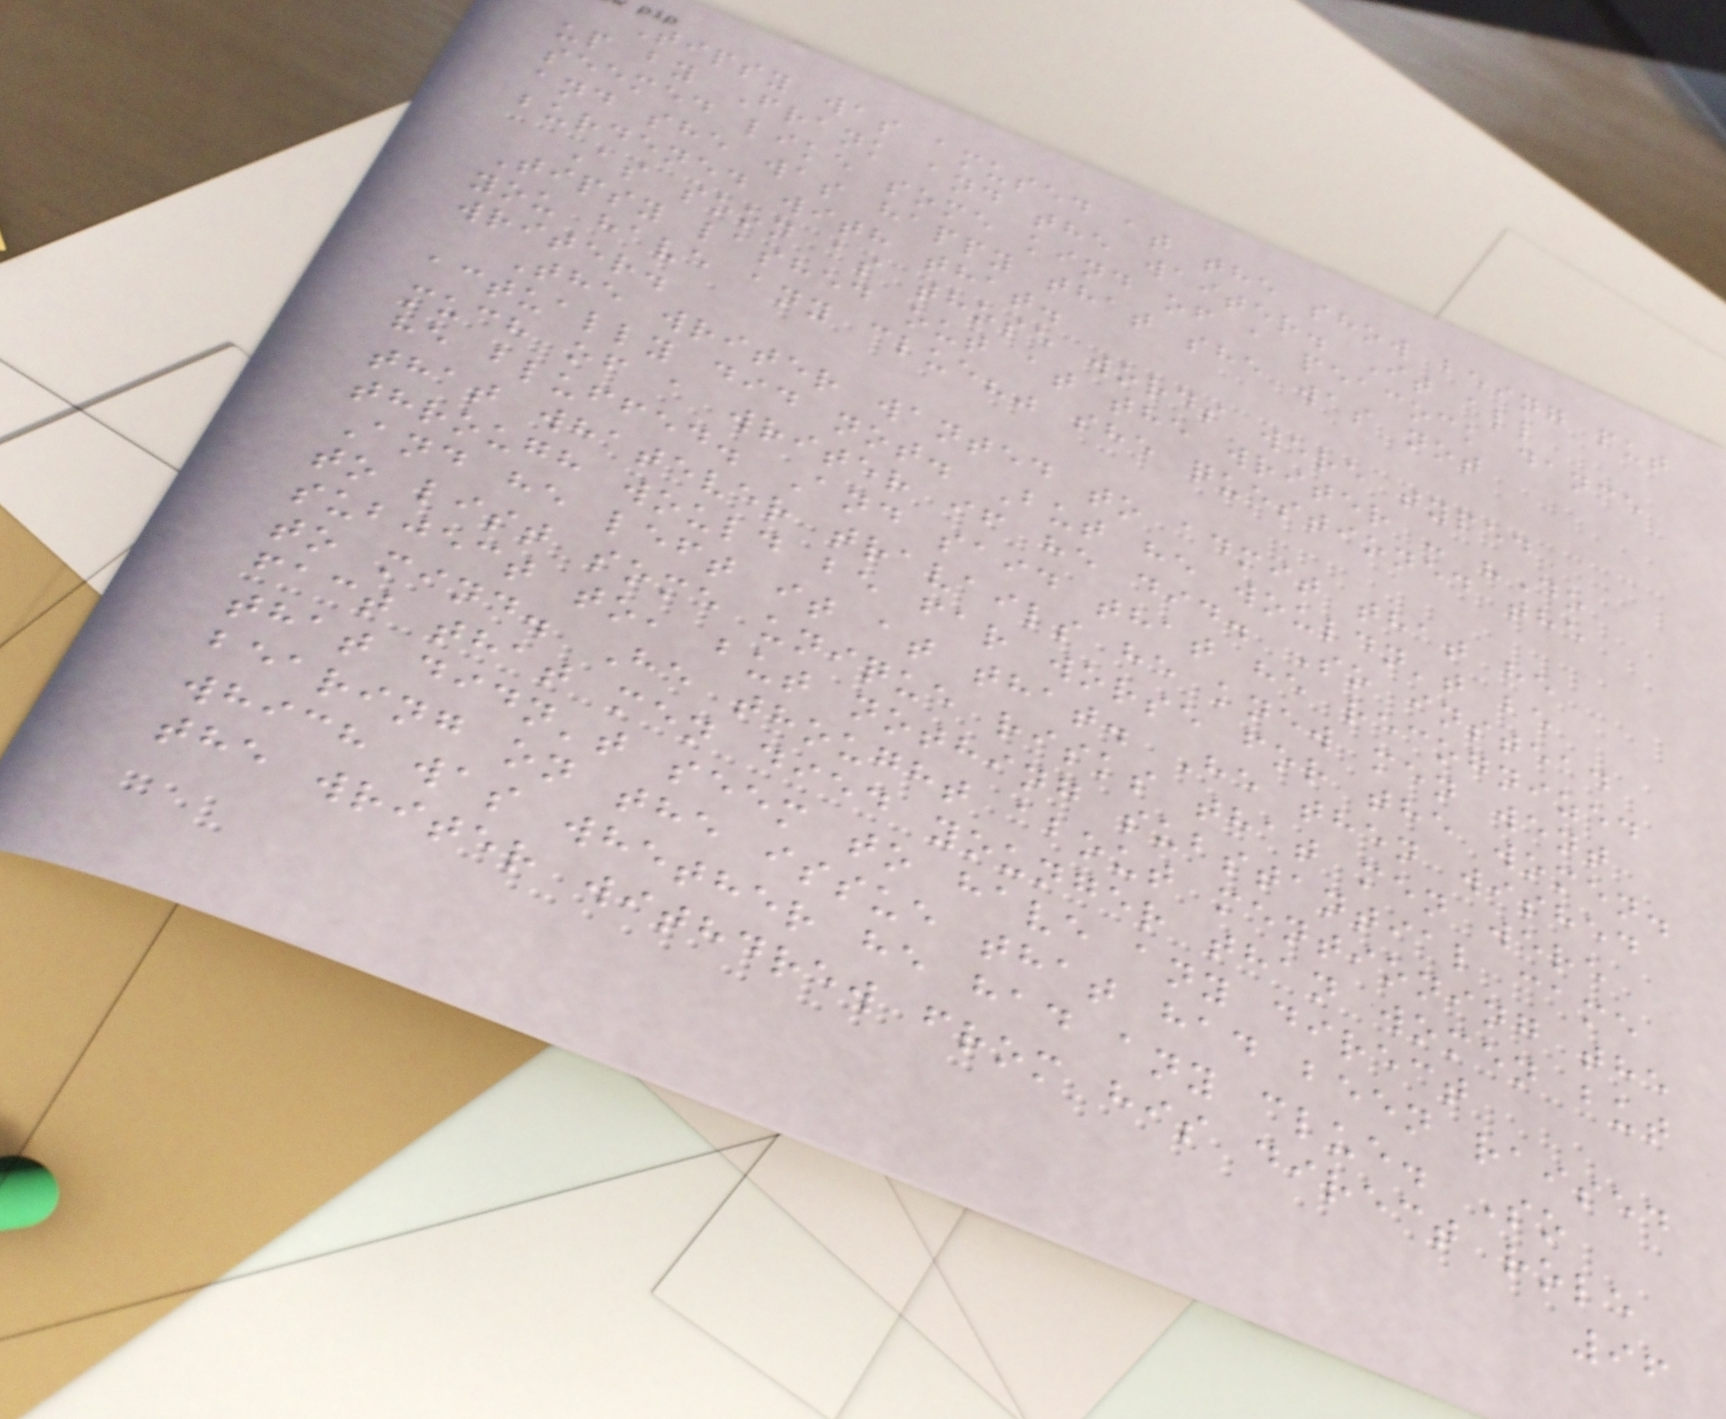Tipsy was amused at the show being put
up by Frank and the waiter. It all
seemed like some kind of a peacock dance
and she was happy that she was not
burdened with that.
As soon as those words were typed
Tipsy lashed out at the writer - "Do
you have any clue?" she questioned the
writer.
The writer wanted to admit that he
actually did not. But he wouldn't be
much of a writer if he did. So instead
he bluffed. And said that he recognized
that whatever travails he knew men went
through would be far worse for the women.
And he left it at that. He then wished
to list some unique risks that men were
subject to, but nothing substantial came
to mind. He thought about mentioning the
fact that men died younger than women but
that didn't seem to have any direct
bearing on the issue that had been raised
which was whether he had any clue. So
the writer withdrew from his direct role
96
